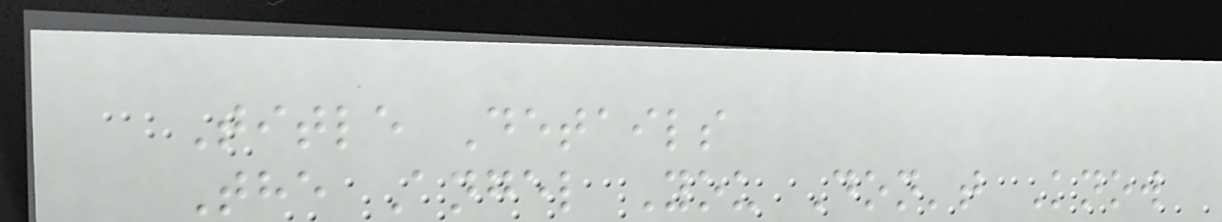Title Details
The Angel You Don't Know
